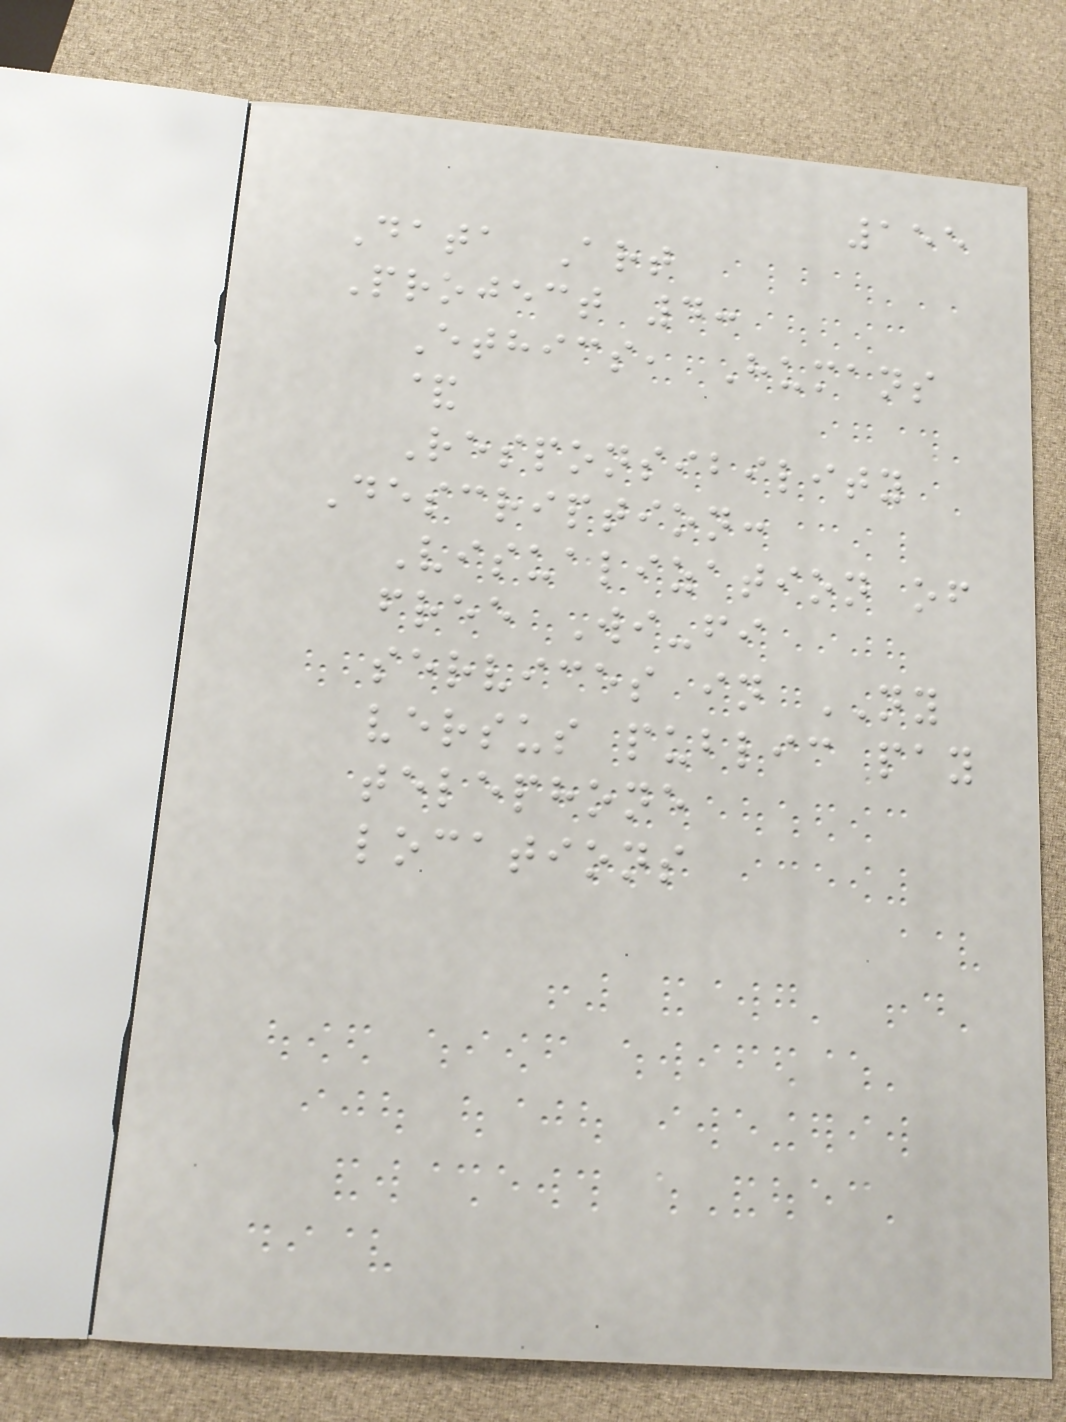155
Data Art
Project 4:
Ethics, Humans
&
Responsibility
Description:
Visualization of
free Wi-fi
services in NY
versus public pay
telephone
locations
